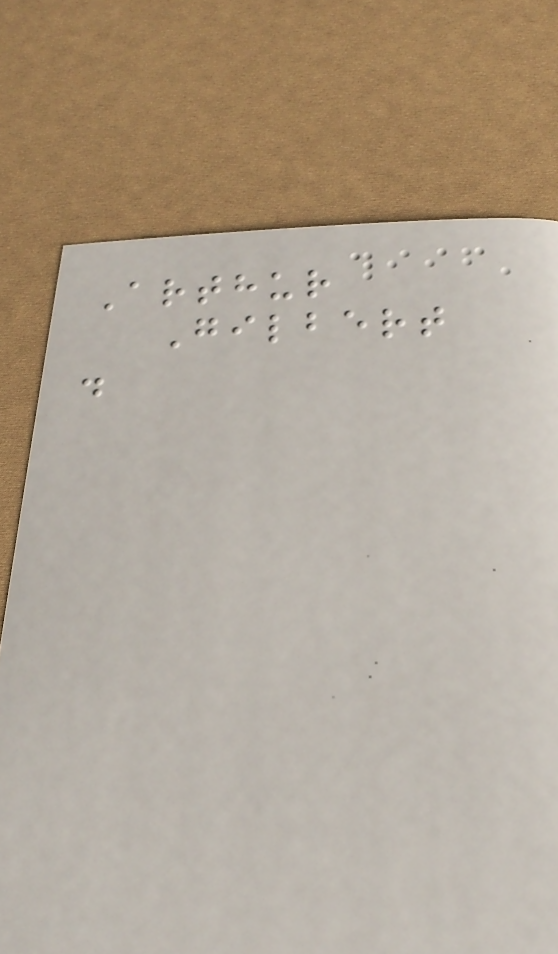Arthur
Gilbert
.
